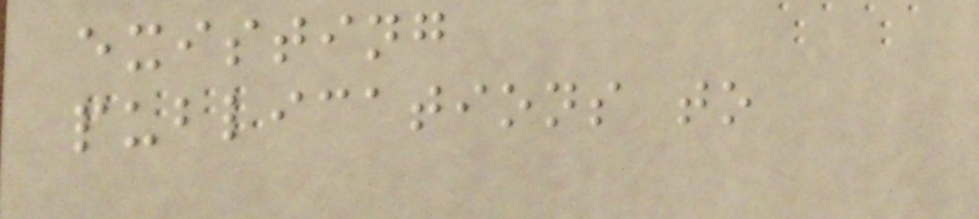existing
publications to
